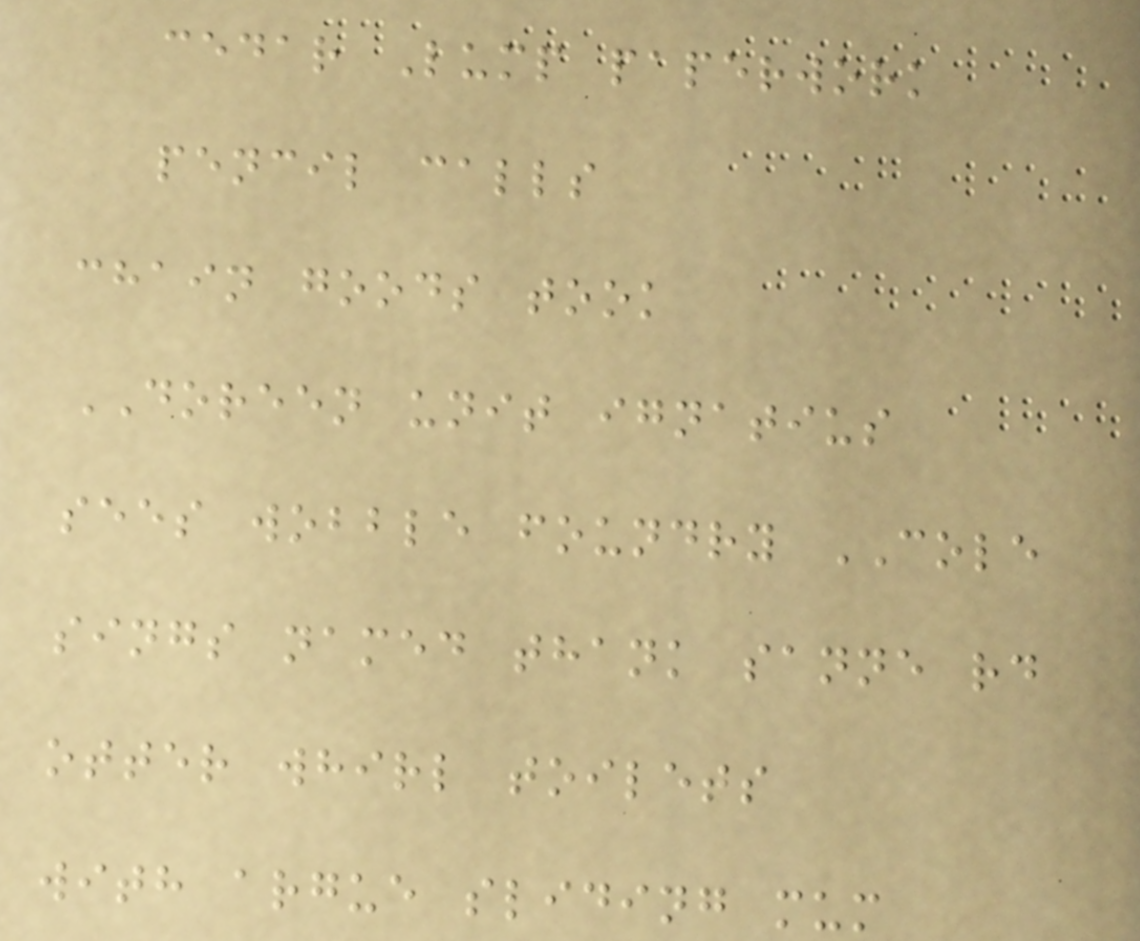cedar Lump paperwork
pencil calls
chain goods took
DOREEN unit ignatius
sees wobble foundry COLE
sings named thank sanne rd
otter whirl toilets
with argue sliding mum
